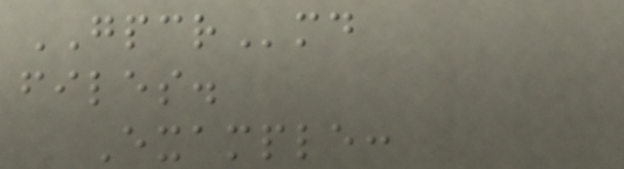GPCRmd
files.
Example:
